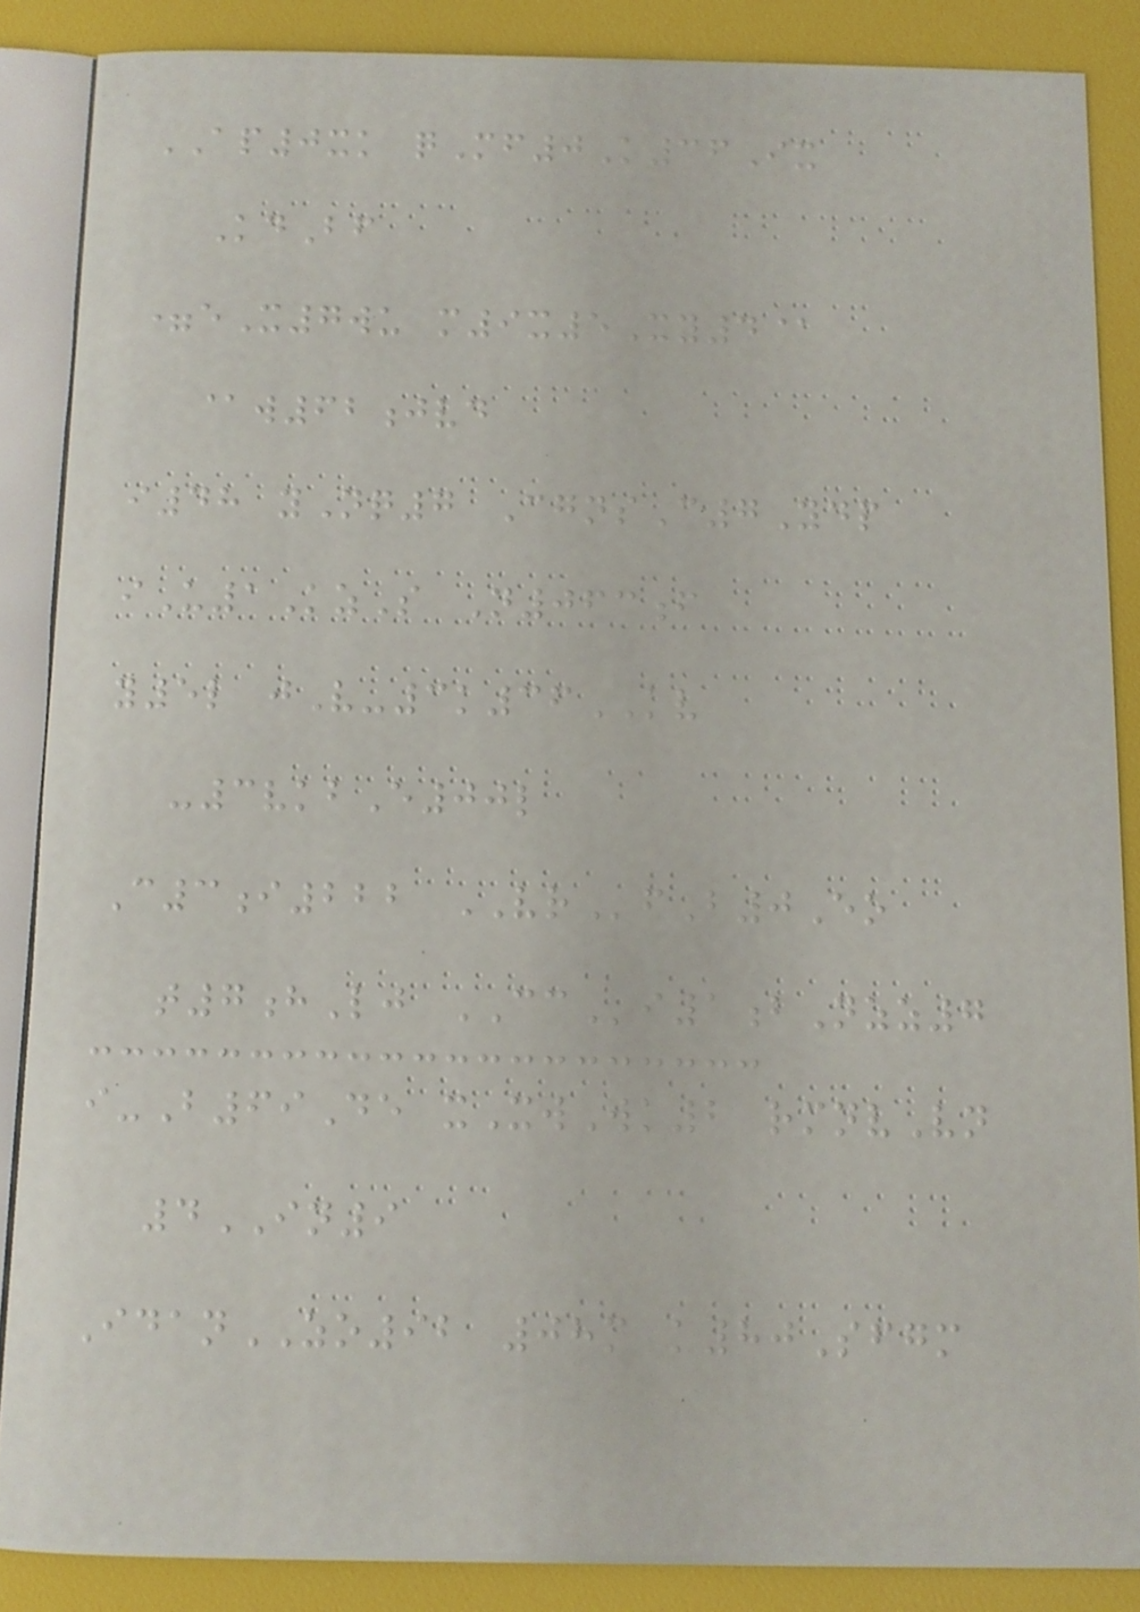AP0xk qMf0K36Ix
KdBf
=eX7wu m9x5Xy4@
@w62jvd
i48 yNq7 CgnsC7Ydp
iU1KzS N063f
y5l jV-3k36KV
-3vkbE00l
C3i222 VRfB0Eo
t7hLj CCi1bNzz7
i-B69De xXwWk2 rmnvVn
4IN9
IdanZO92 08m k80Sfgm
